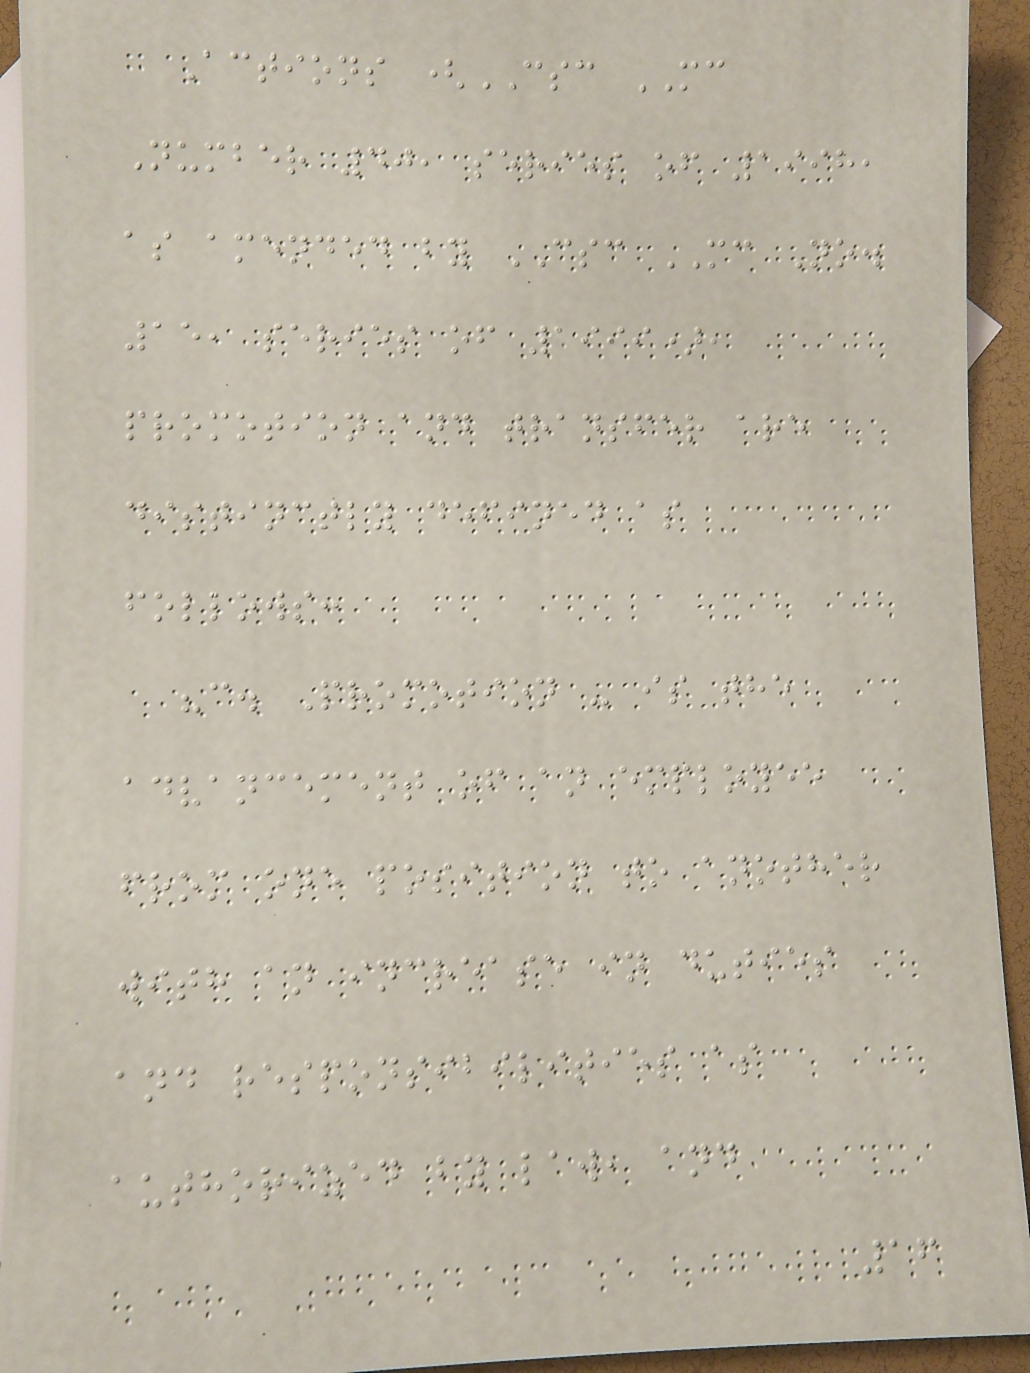Actions (CSC MC
Number 40, series of 1998,
as amended by CSC MC No.
15, series of 1999),
promotion and transfer are
distinctly defined as
follows:
"c. Promotion - is the
advancement of an employee
from one position to another
with an increase in duties
and responsibilities as
authorized by law, and
16
